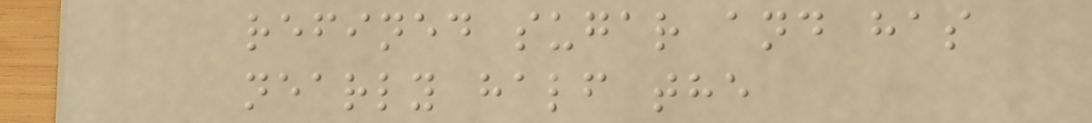refined sugar and has
nearly half the
